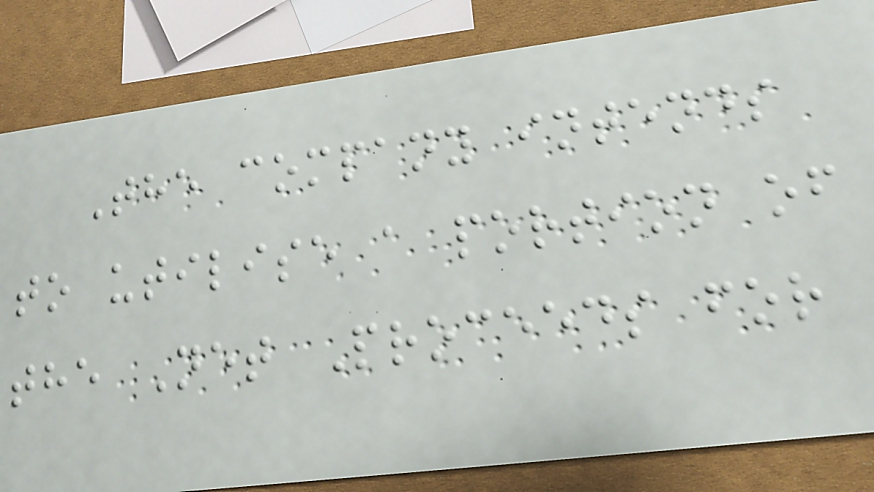The company intends
to utilise a portion of
the Net Proceeds for
